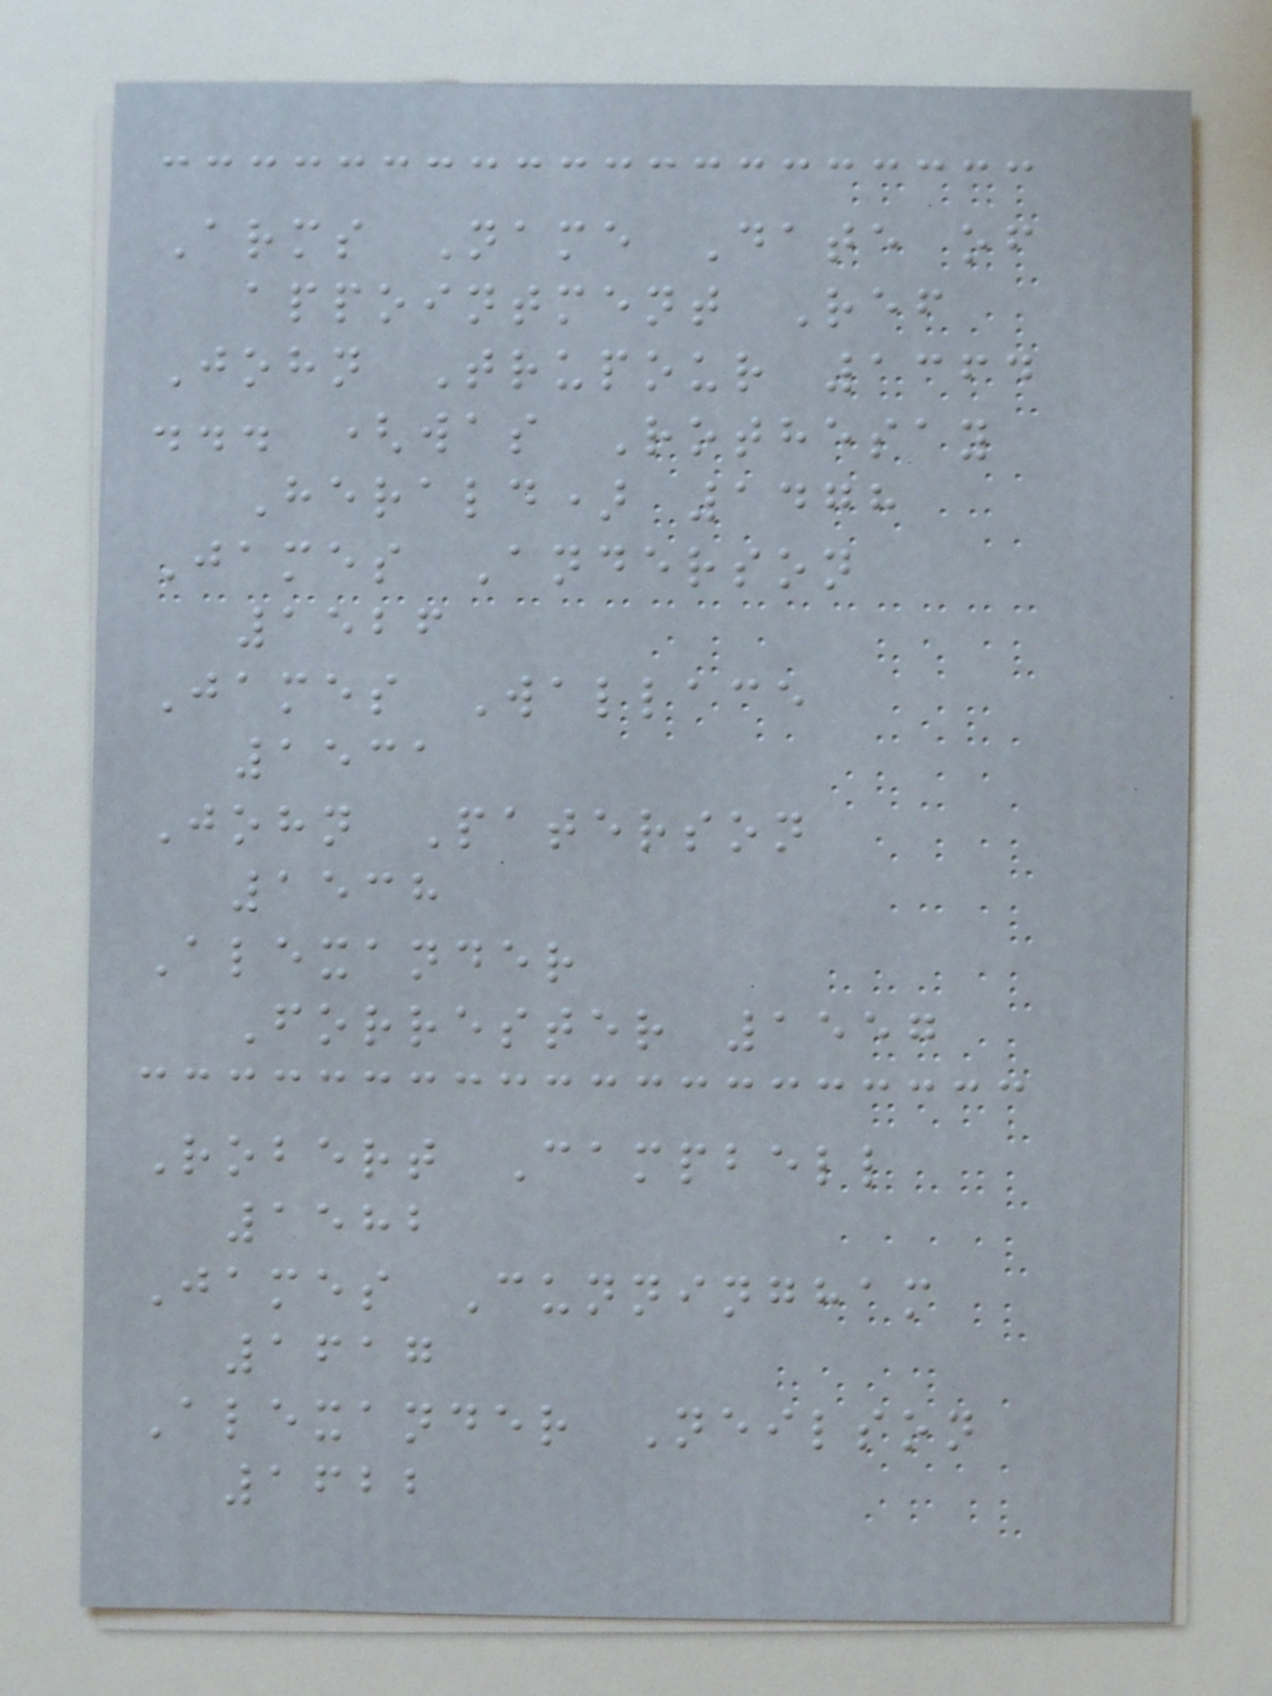Arms Name Date of
appointment Ref
John Trupour 1364
... (was Rothesay
Herald) 1478
James Anderson
1526
James Wallace
1531
John Paterson
1538
Alexander
Forrester 1557
Robert Campbell
1582
James Cunningham
1617
Alexander Neilson
1622
